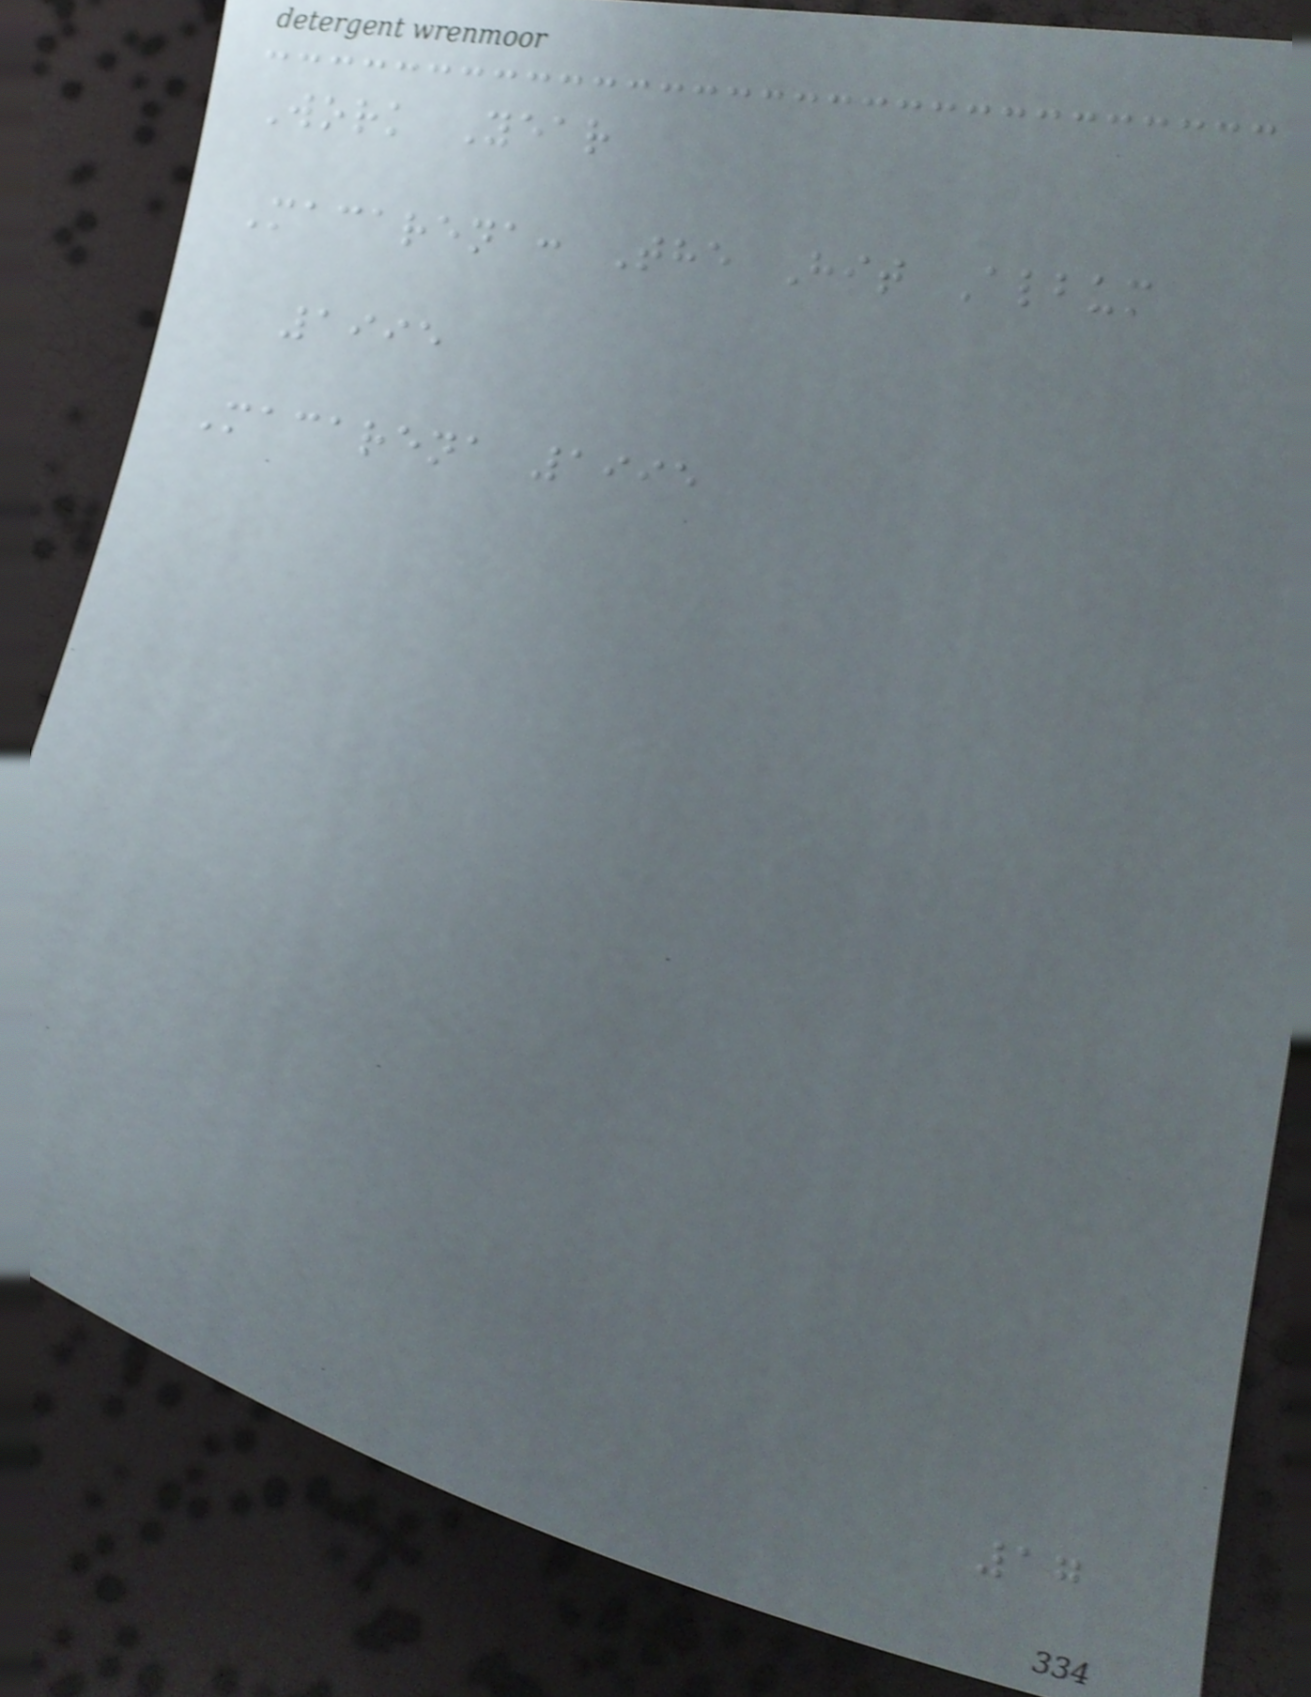Work Year
Macarena: The Hit Album
1995
Macarena 1995
17
